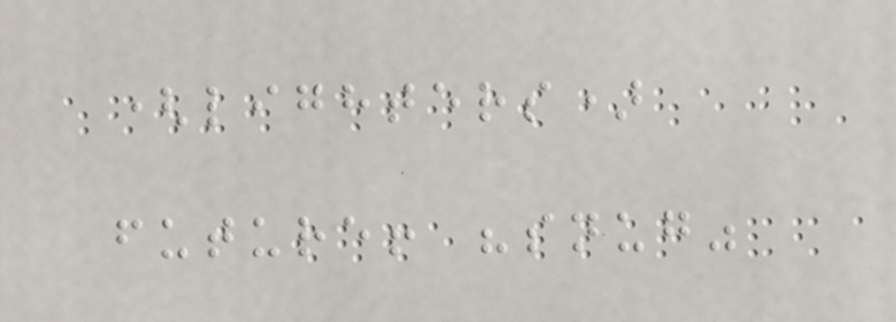(lighters)
future! "snug"
